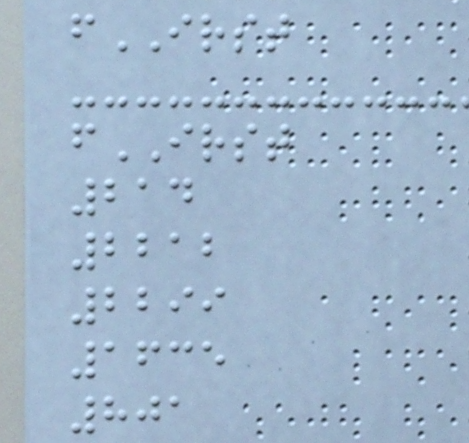fIRST
fIRST
214
2212
2299
1635
801
